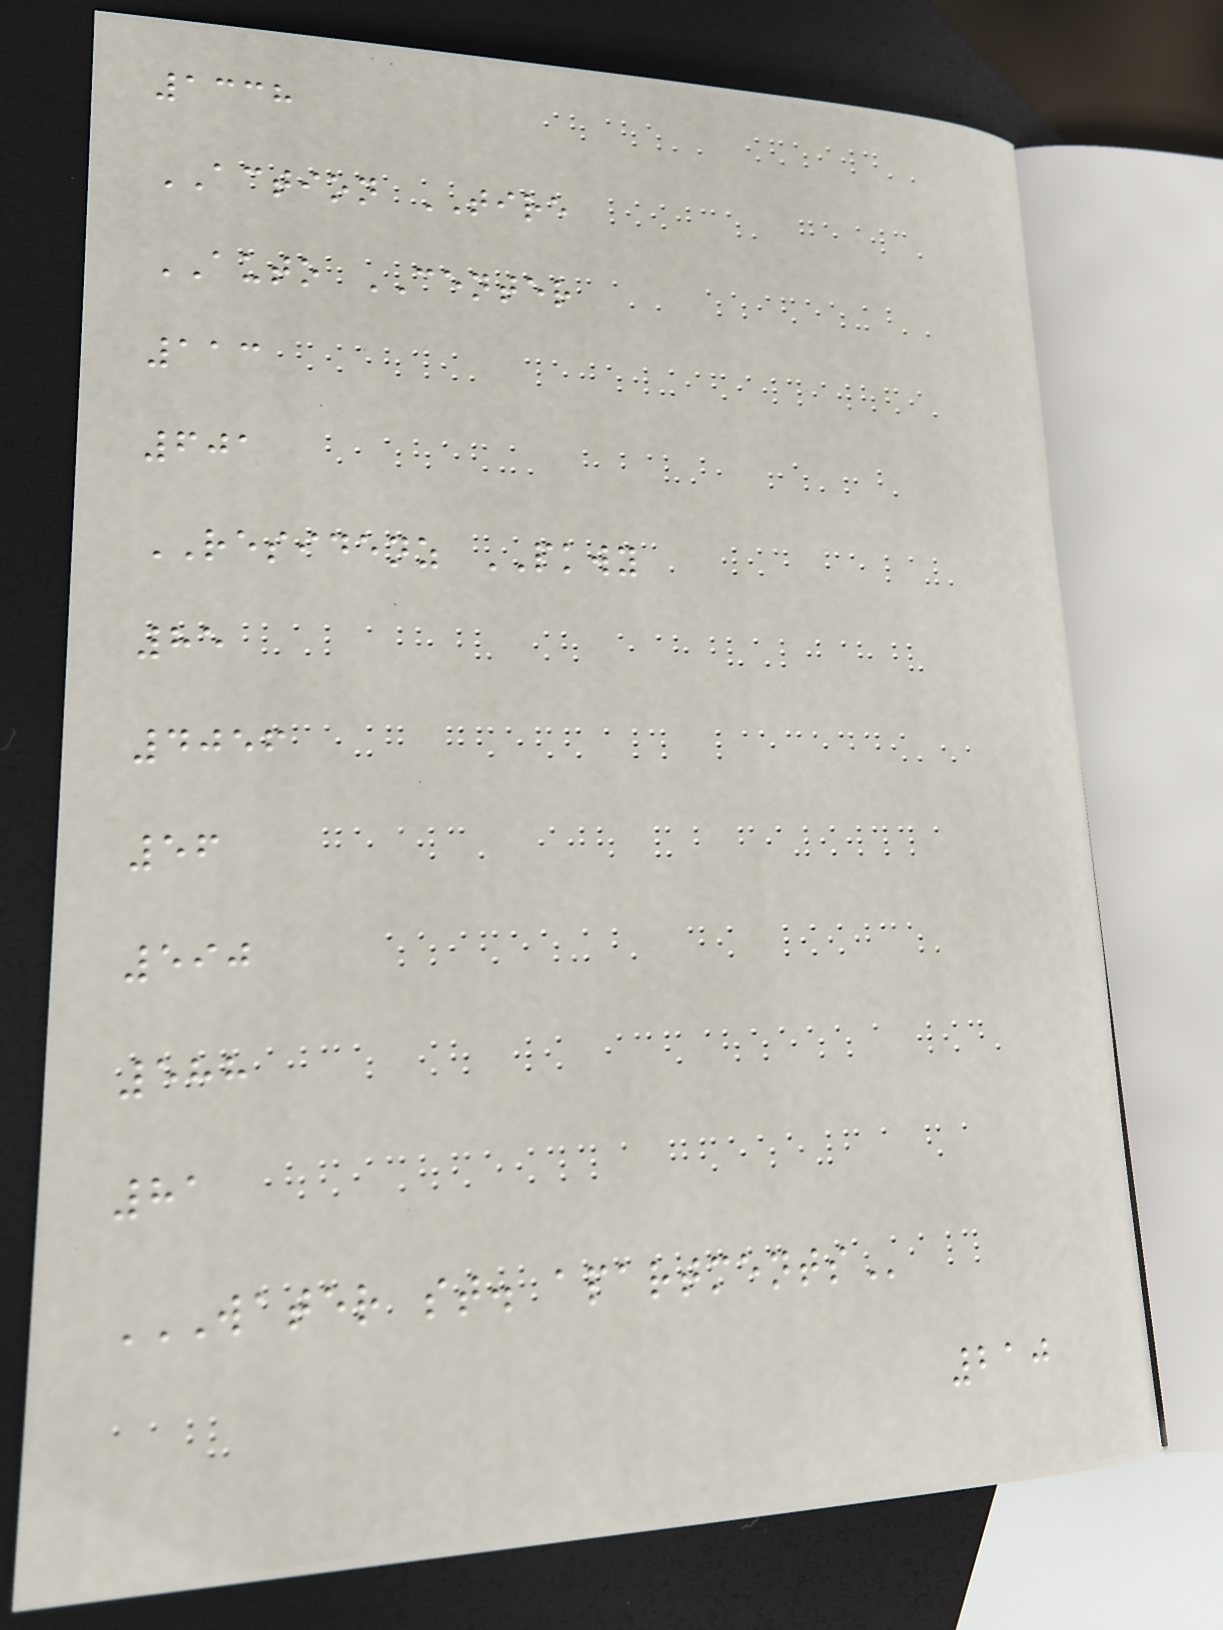1338
ACTION TIRE
AUTO CENTER
113
601
RESIDENZ PKWY
85
4056
56
590
588
81
WATER ST. APARTMENTS
210
